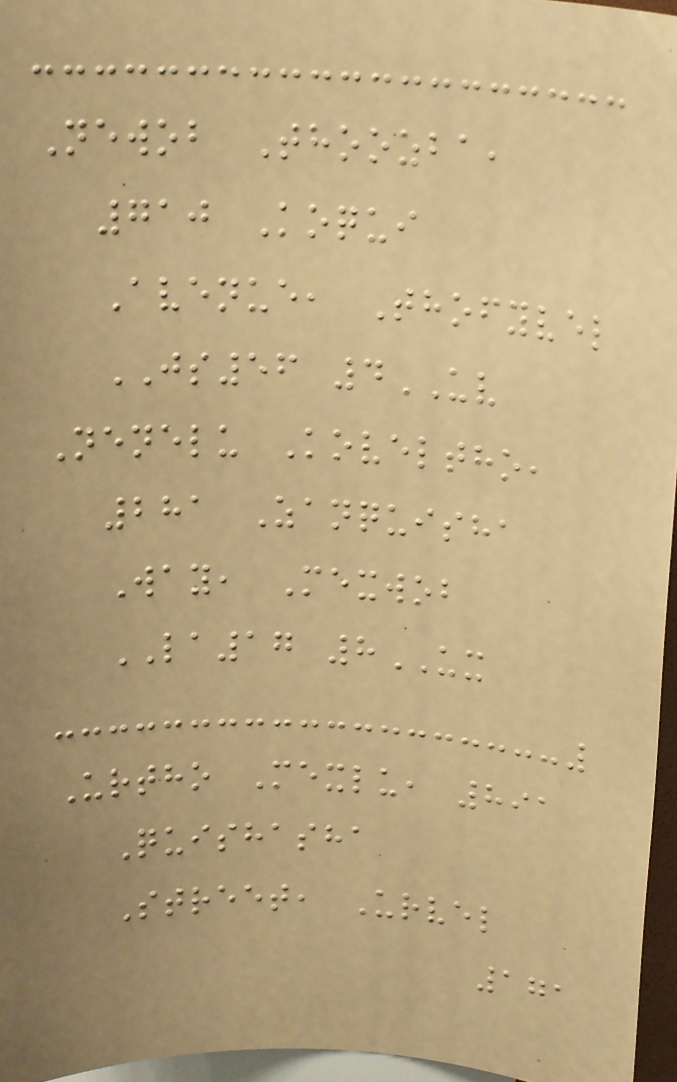Newob Thoozba,
710 Koqui
Avenue, Thofyvel
JS56 4UV
Nenelu Koveltho,
281 Zanquisha
Way, Mexwob
LA17 8UX
Urtho Mexlu, 891
Quishasha
Street, Urvel
171
